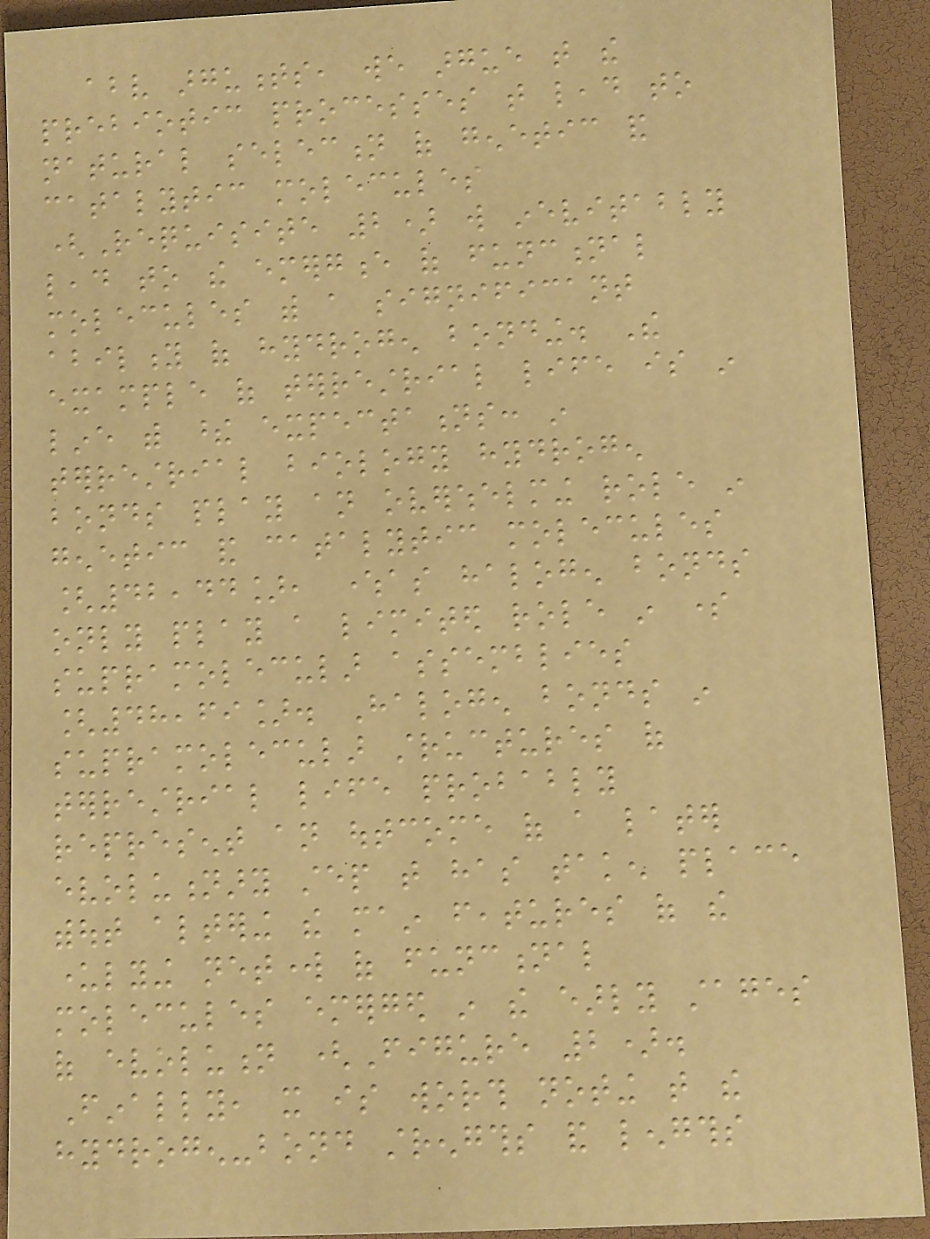above arguments, we argue that the
prebiotic processes that lead to
natural selection of genetic and
catalytic molecules
(Requisite 2) will inevitably
lead to the emergence of functional
molecules with a significant
ability of hydrogen bonding. The
example of terrestrial life is in
line with these expectations: in
terrestrial biology hydrogen
bonds play an overwhelming role in
genetic and catalytic molecules
[42,44], whereas halogen bonds
only play a limited role in some
supramolecular assemblies
[48,69]. Halogen bonds in
supramolecular structures of
terrestrial life probably
represent an outcome of a later
evolutionary step that has taken place
without altering the main features of the
underlying network of functional
molecules emerged in the early stages
of evolution (Figure 2).
Finally, it is worth noting that the
hydrogen-bond strengths and lengths
